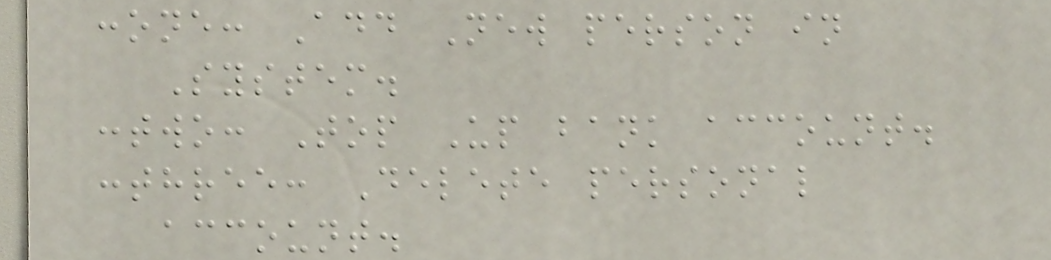:one: Add New person in
System.
:two: Top Up bank account.
:three: Delete personal
account.
